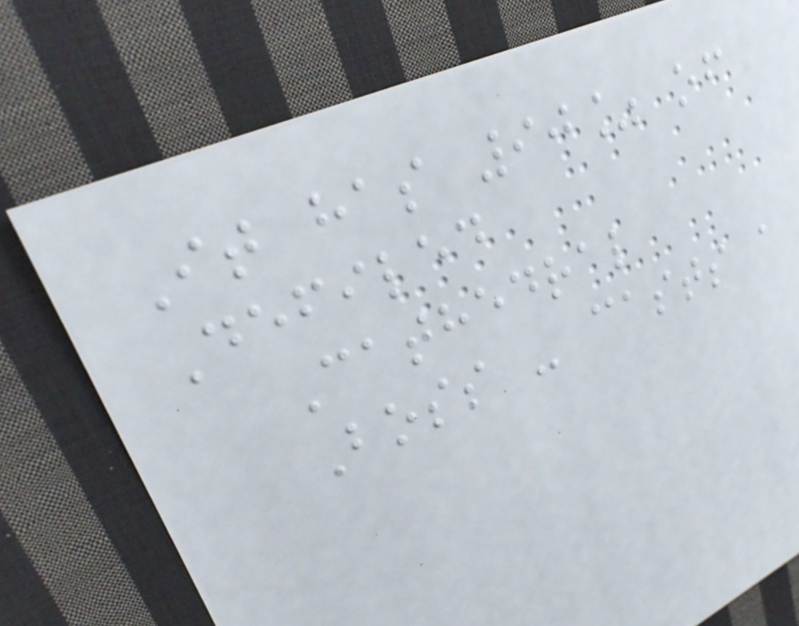It has 90% of
Defiled
Cathedral
Boss - casts a
